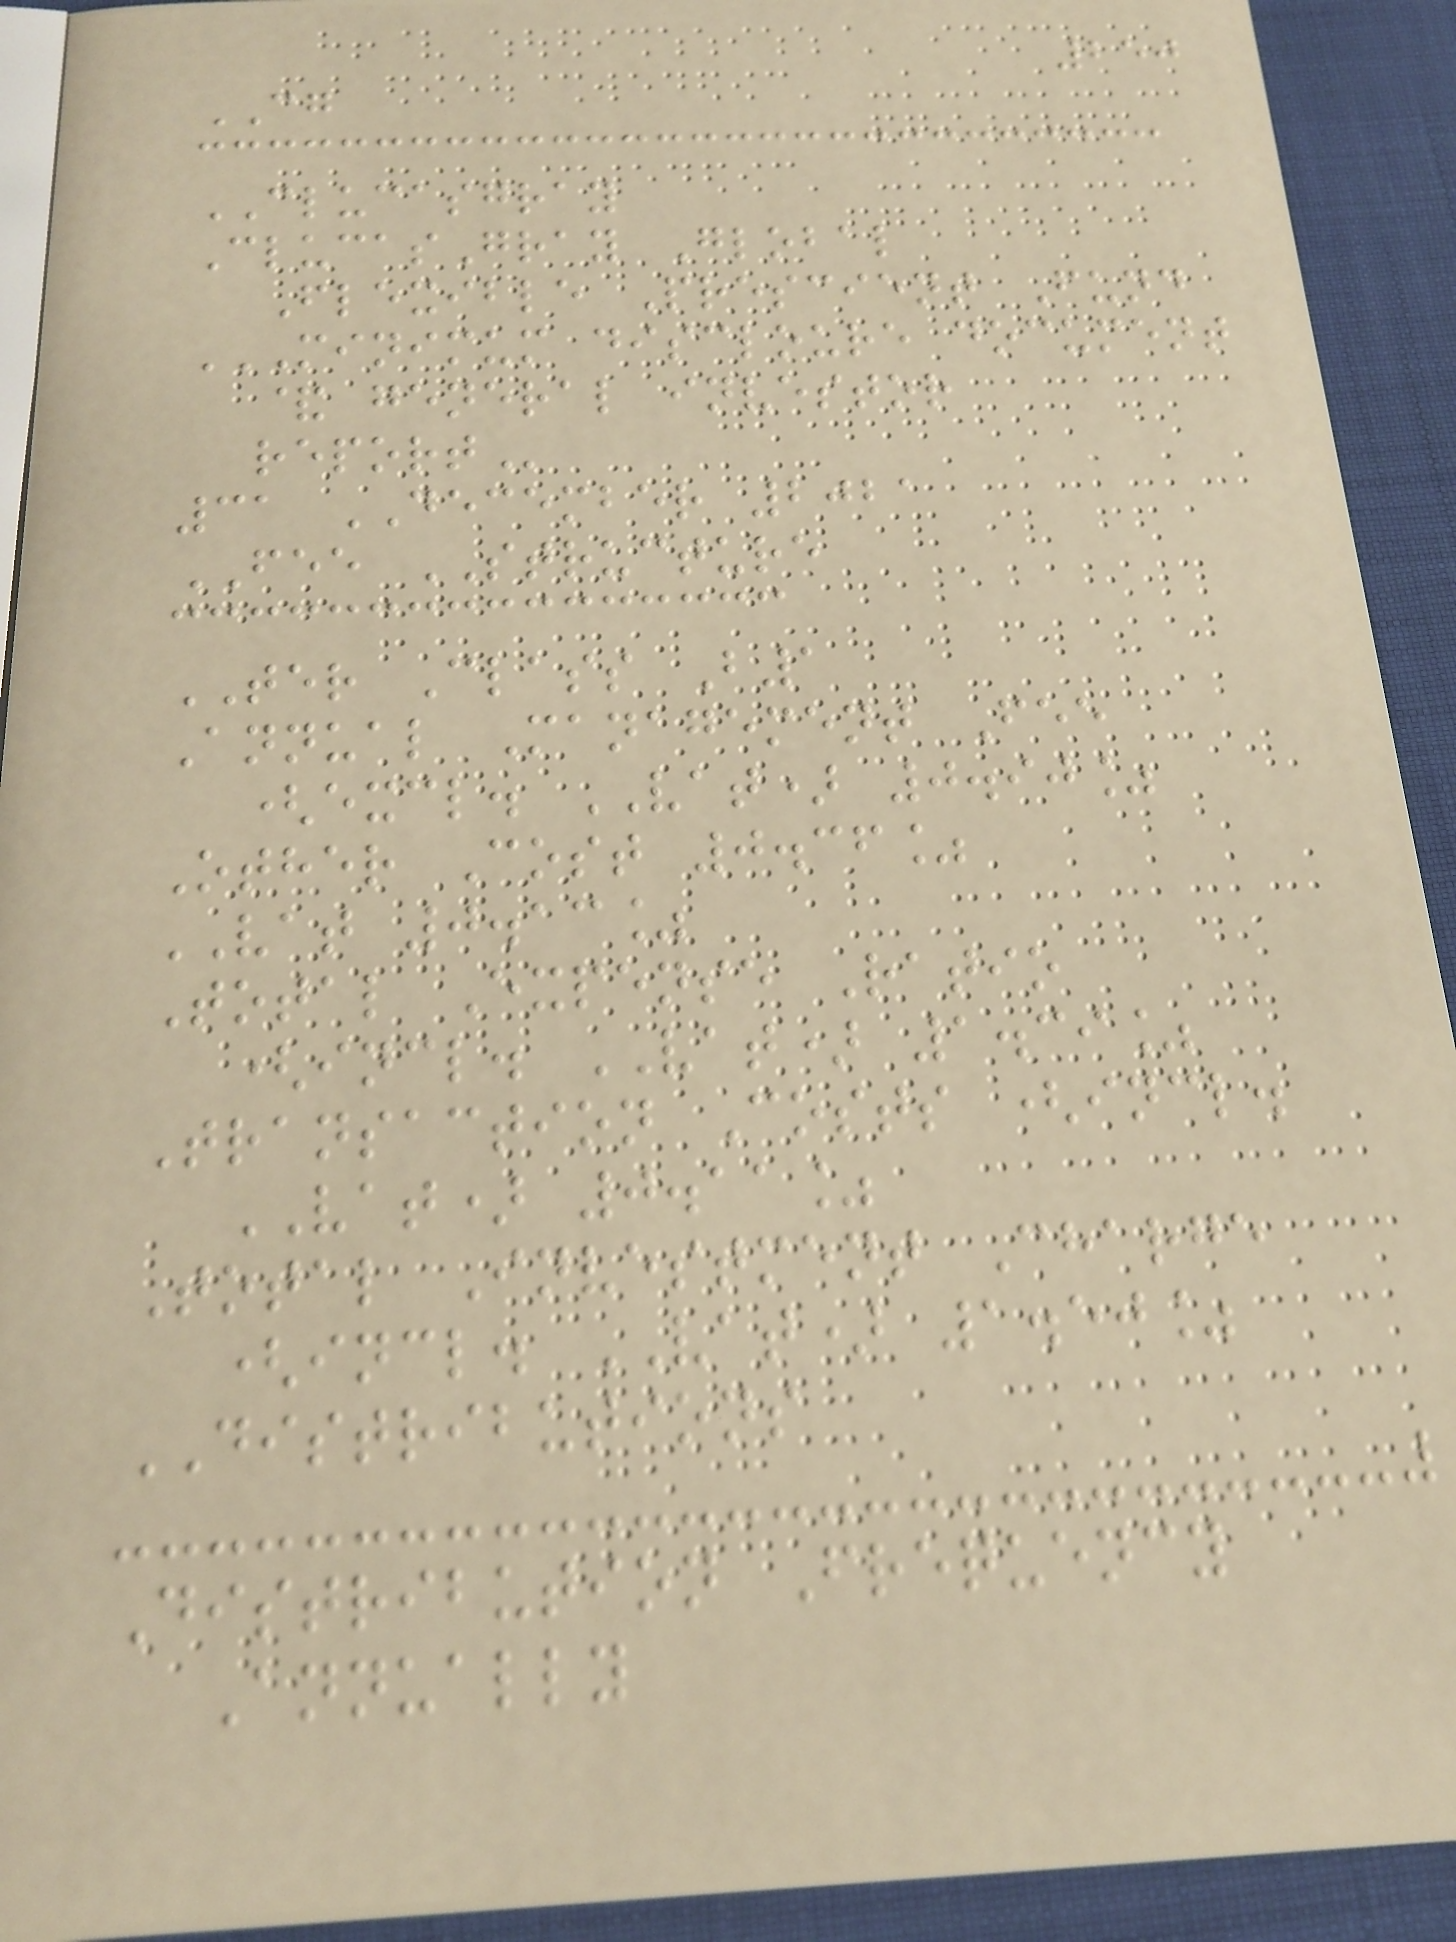250
CG
CLUCASGRAY
ClucasGray Global
Flexible Prescient Fund
MINIMUM DISCLOURE DOCUMENT
& GENERAL INVESTOR
REPORT
31 DECEMBER 2021
FEE STRUCTURE
TER Class B1
Annual Management Fee
(excl. VAT) 0.90%
Other Cost 0.36%
VAT 0.13%
Total Expense Ratio
(incl. VAT) 1.39%
Transaction Costs (incl.
VAT) 0.11%
Total Investment Charge
(incl. VAT) 1.50%
DISTRIBUTIONS
Distribution Frequency
Annually
